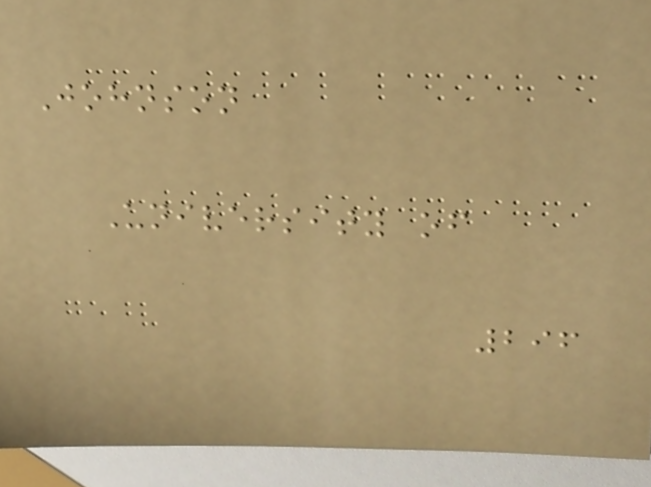Johnson
University of
296
